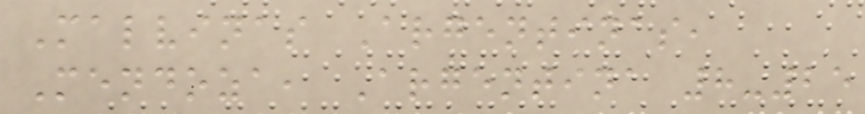Malvinas Argentinas,
Mendoza, Argentina 8-25
